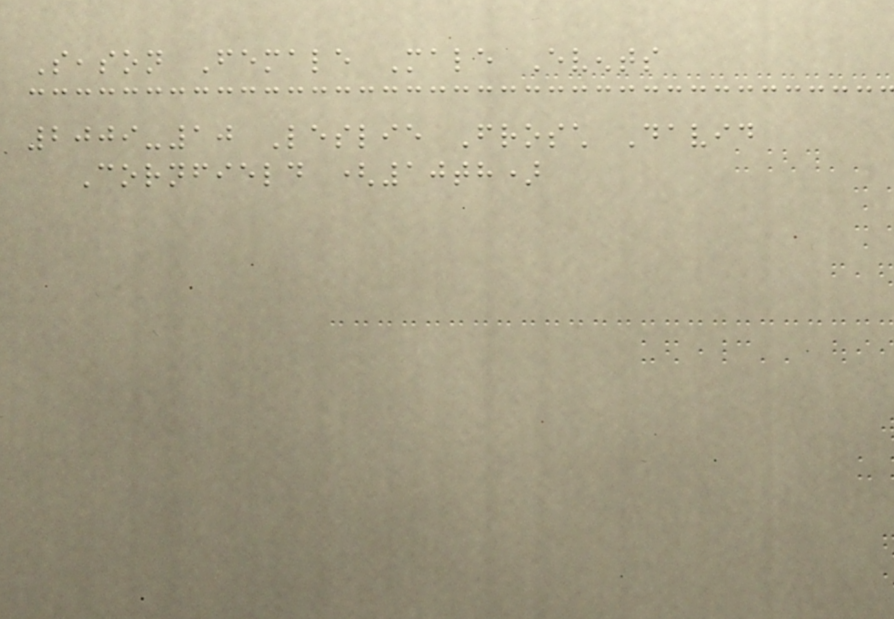Season Female Male Events
2009-10 Leslie Frosch David
Cornfield (10th)
